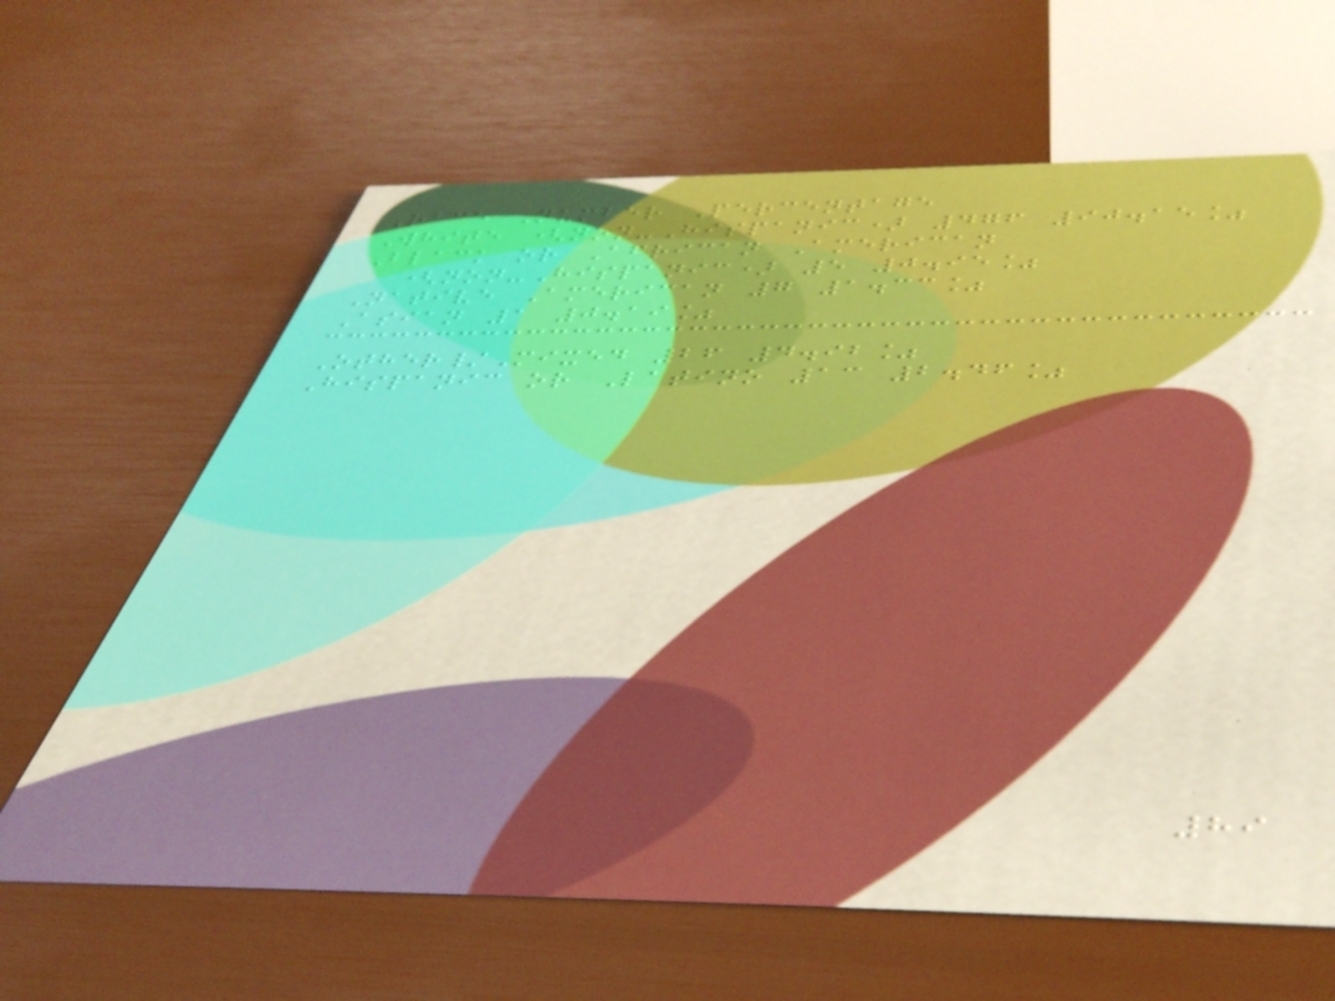Race Number Percentage
White (non-Hispanic) 476 90.15%
Black or African American
(non-Hispanic) 5 0.95%
Native American 7 1.33%
Asian 1 0.19%
Other/Mixed 26 4.92%
Hispanic or Latino 13 2.46%
89
